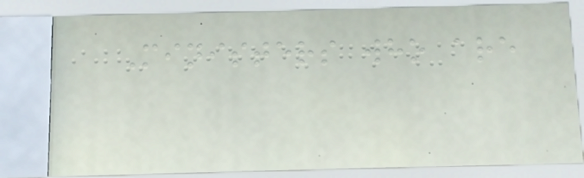Ministers who are
